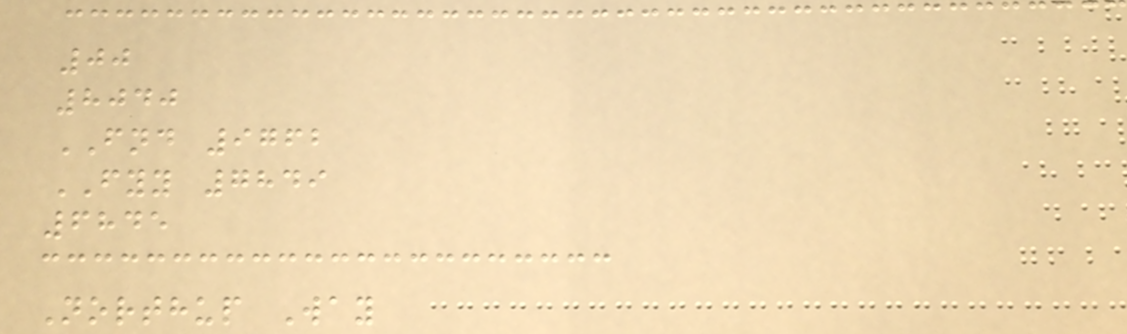00
8040
FND 9762
FYY 7849
6845
Northup Way
